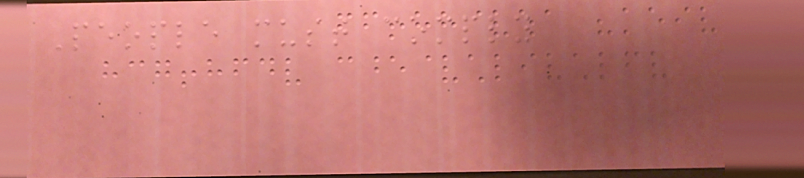People must comply
